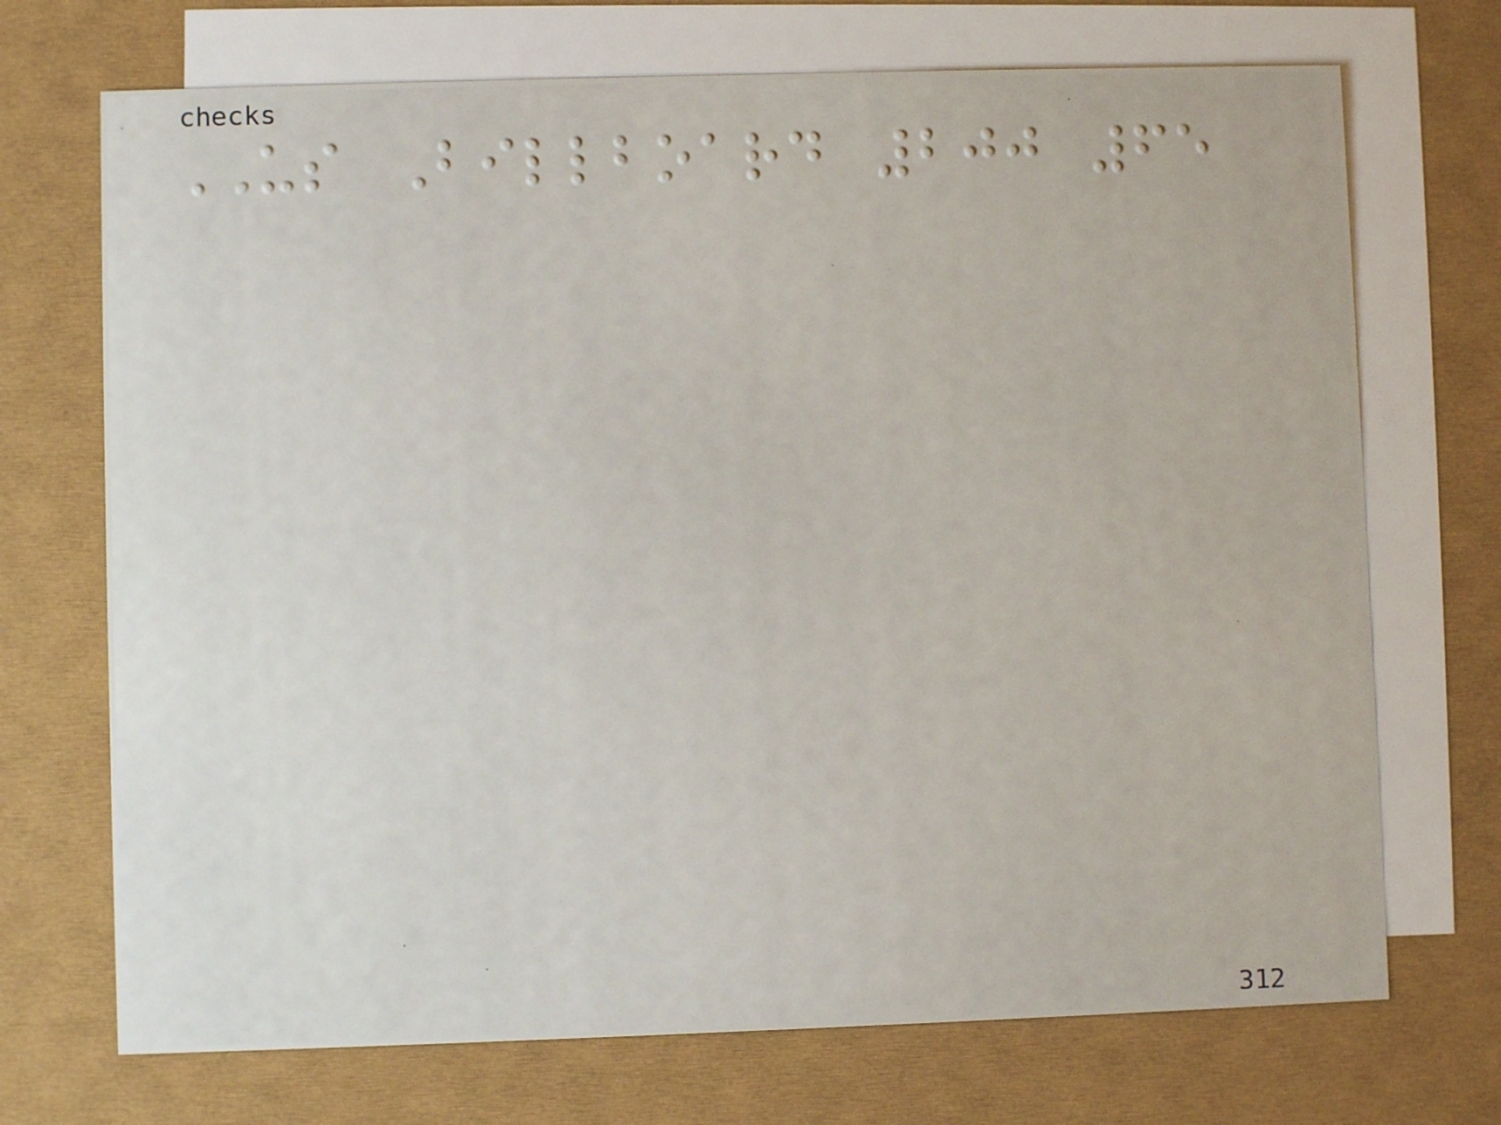US Billboard 200 65
